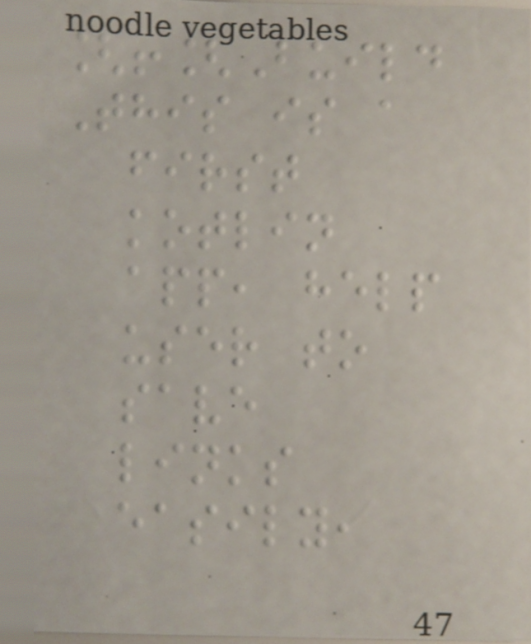[![Build
This is a
first
kotlin
app, help
user to
save
links
easily,
